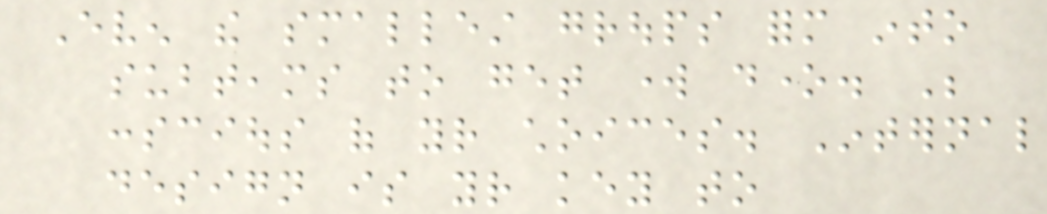Even the smallest groups form into
subteams to get work done. Be
conscious of your choices. Internal
design is your key to
